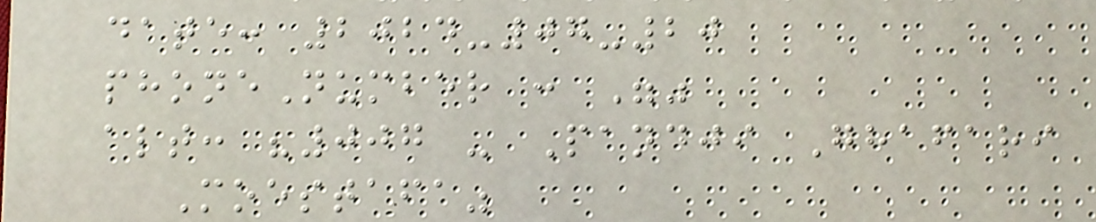date: 2024-07-20
phoneNumber : ""
alt: "007 - Pandji Ghafari
Moestafa"
